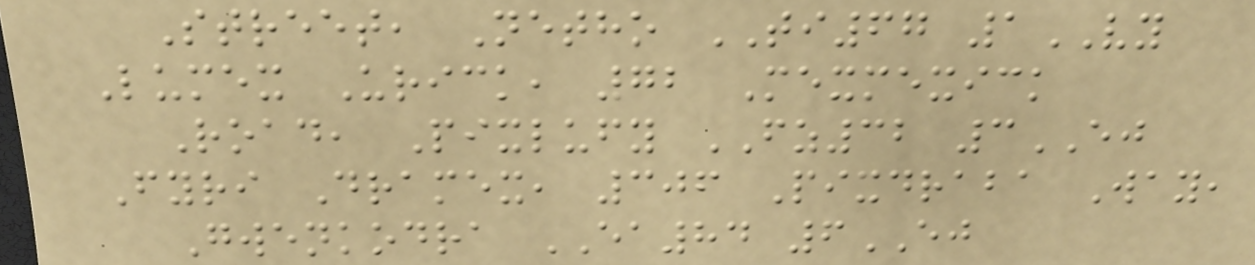Street, Netho TI67 1VY
Lumex Urick, 72 Mexmexick
Road, Pixlufy FZ32 3EJ
Fyri Dramex, 306 Pixdraba Way,
Gwenkodra EA84 6EJ
